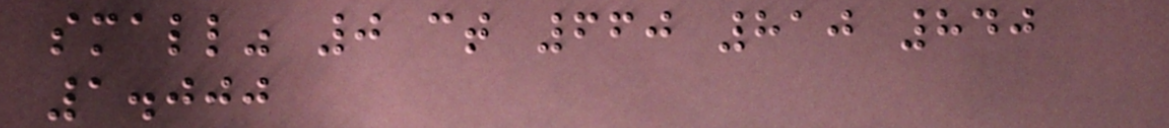small" 0 ct 660 810 840
1.000
